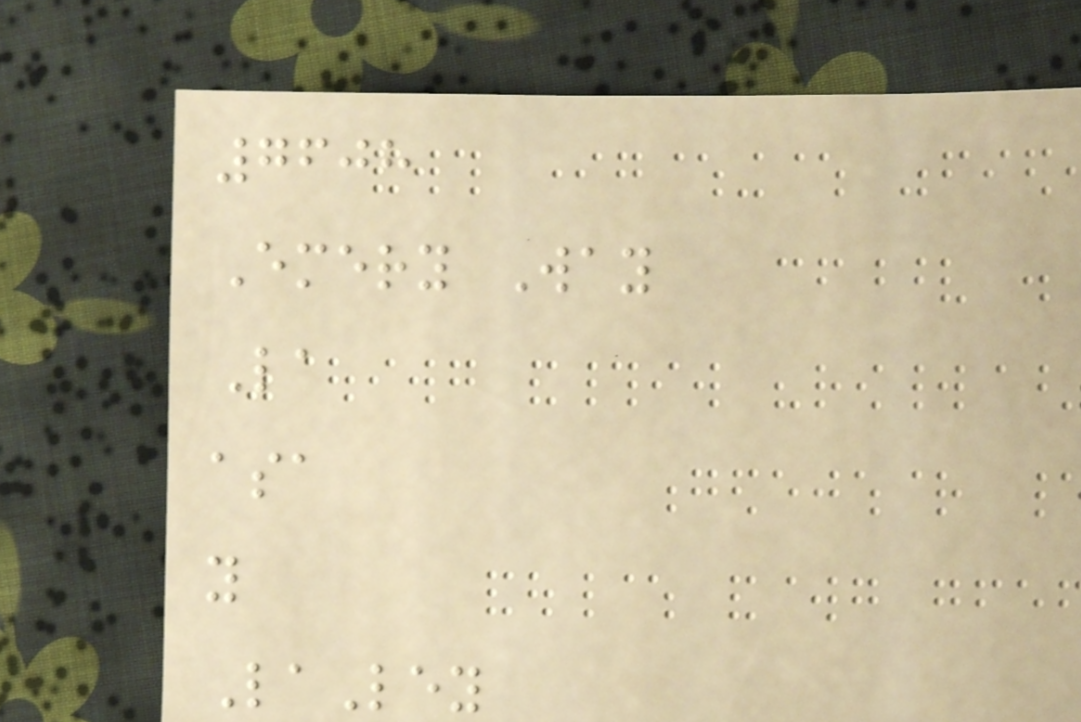7608
Emery Way
La
asa
y
LaLey
